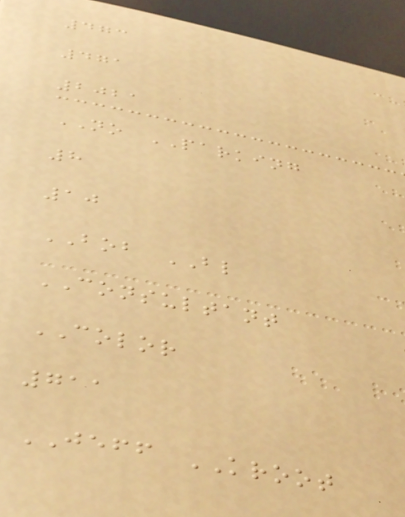473
471
2021
NO PARKING
8
10
BOB BL
CONSULTANT
COLOR
711
JEFF KROOT
